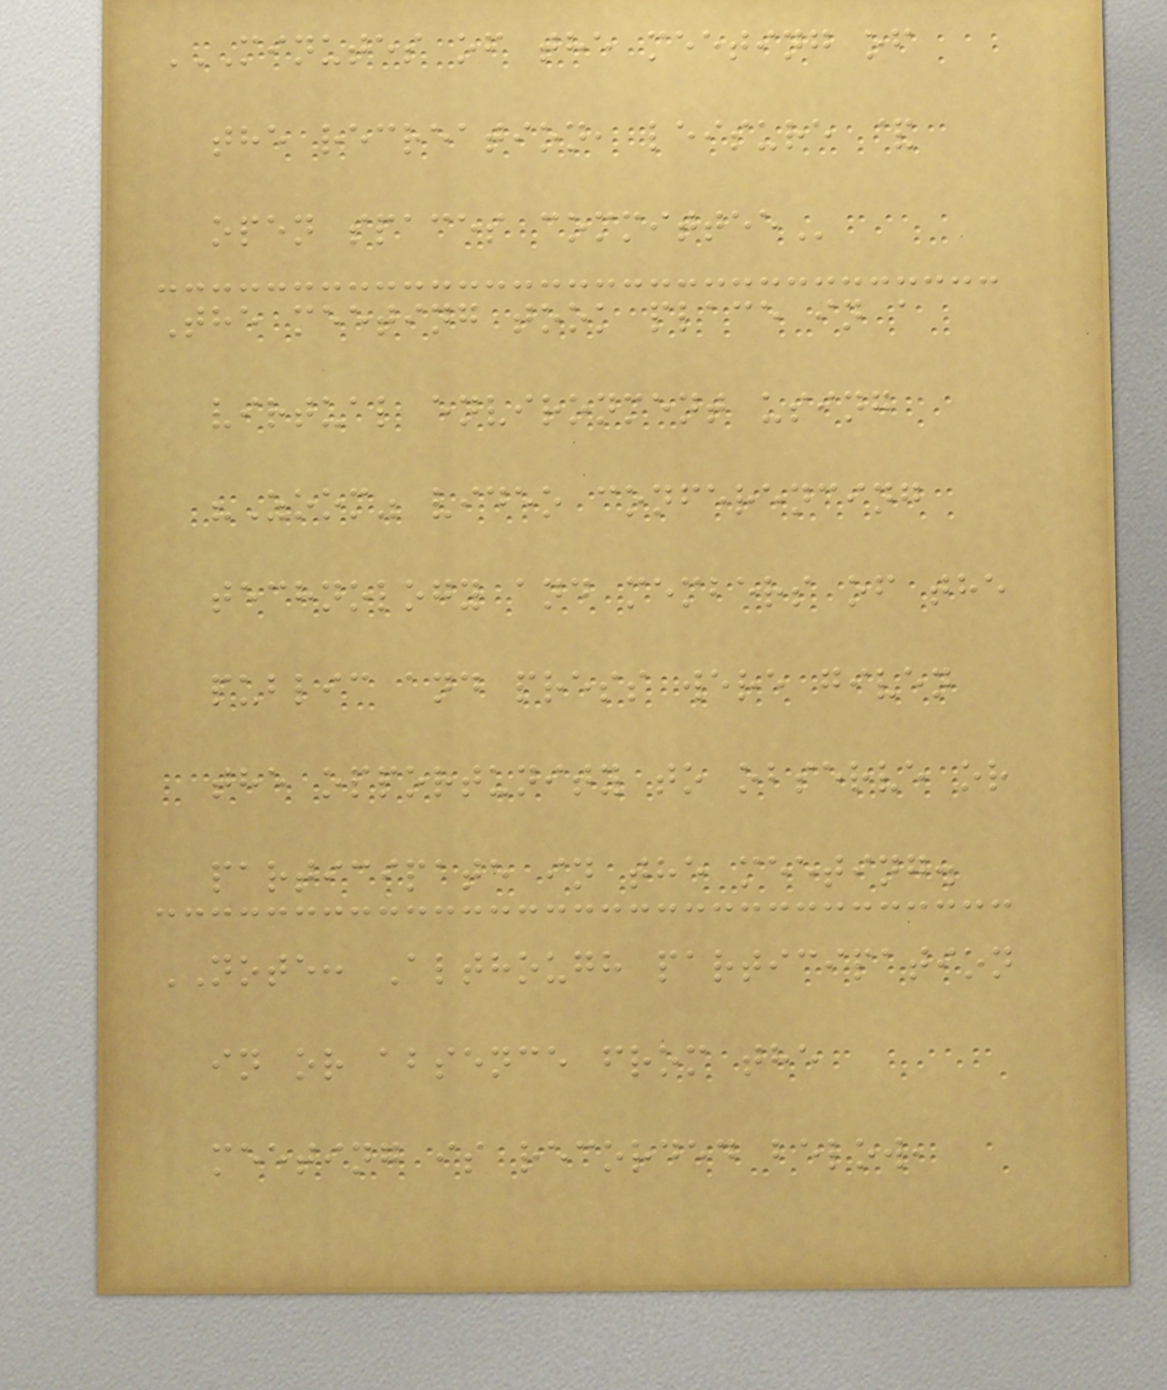MINUTES OF THE MEETING OF
THE RECREATION, LEISURE &
OPEN SPACES COMMITTEE
The meeting took place in a
virtual environment using
"Zoom" video conferencing
technology and members of the
public and press were given
the opportunity to observe or
participate in the meeting.
NOTE: Although participation
in or absence from the
meeting is recorded below,
